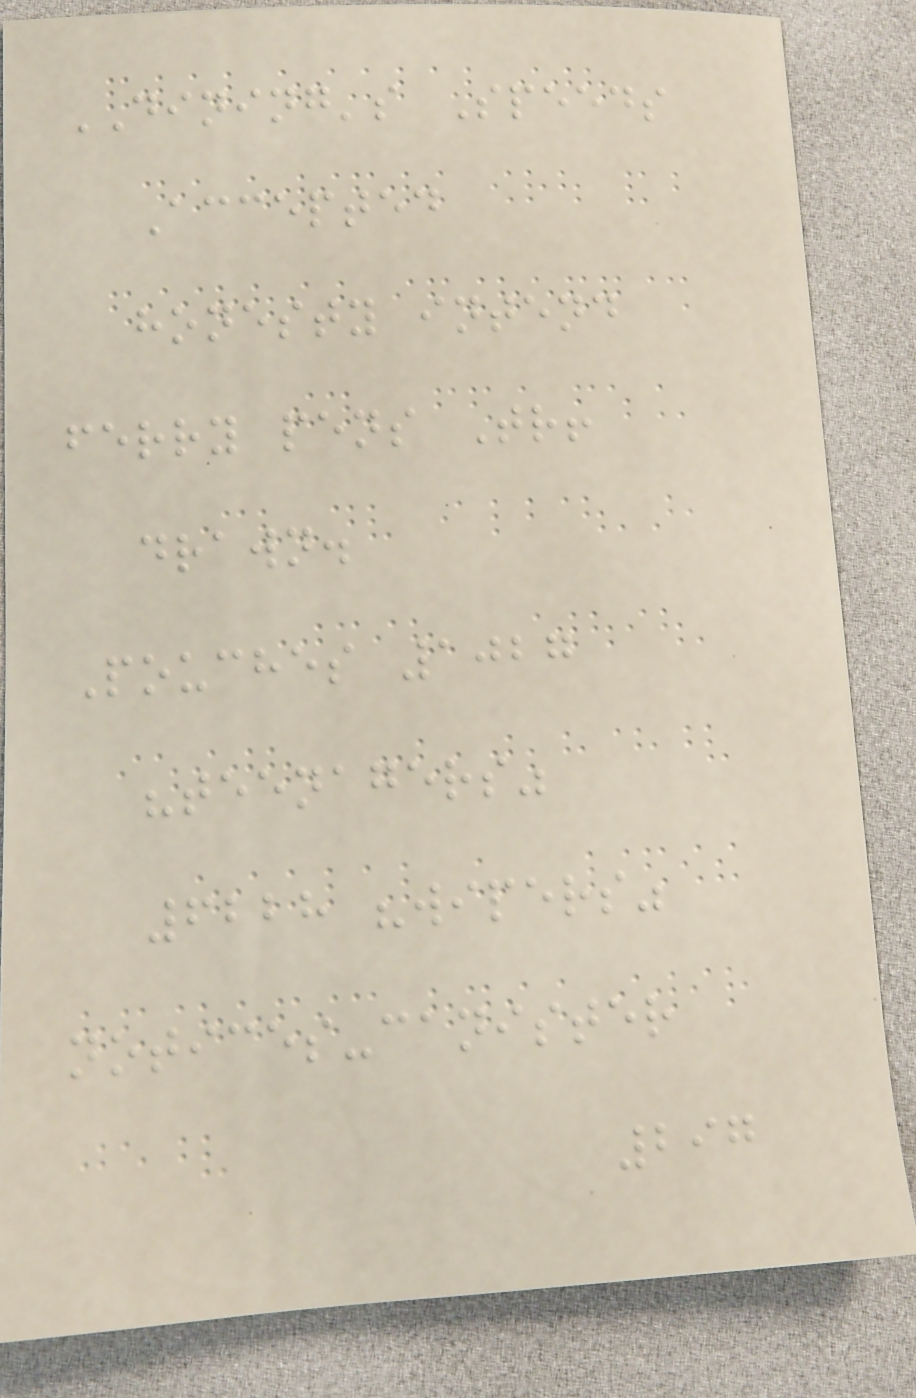DINING's Speeds
Accepted
honesty intend
ferry pens Tr!
drawn.
Pouches 1027
"teenagers"
6228 "wipers"
notices-canister
297
